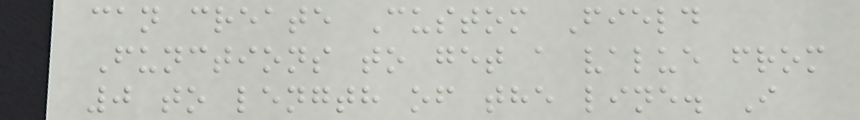can create Custom Field
Functions to get a value from
0 to length of the line. I
